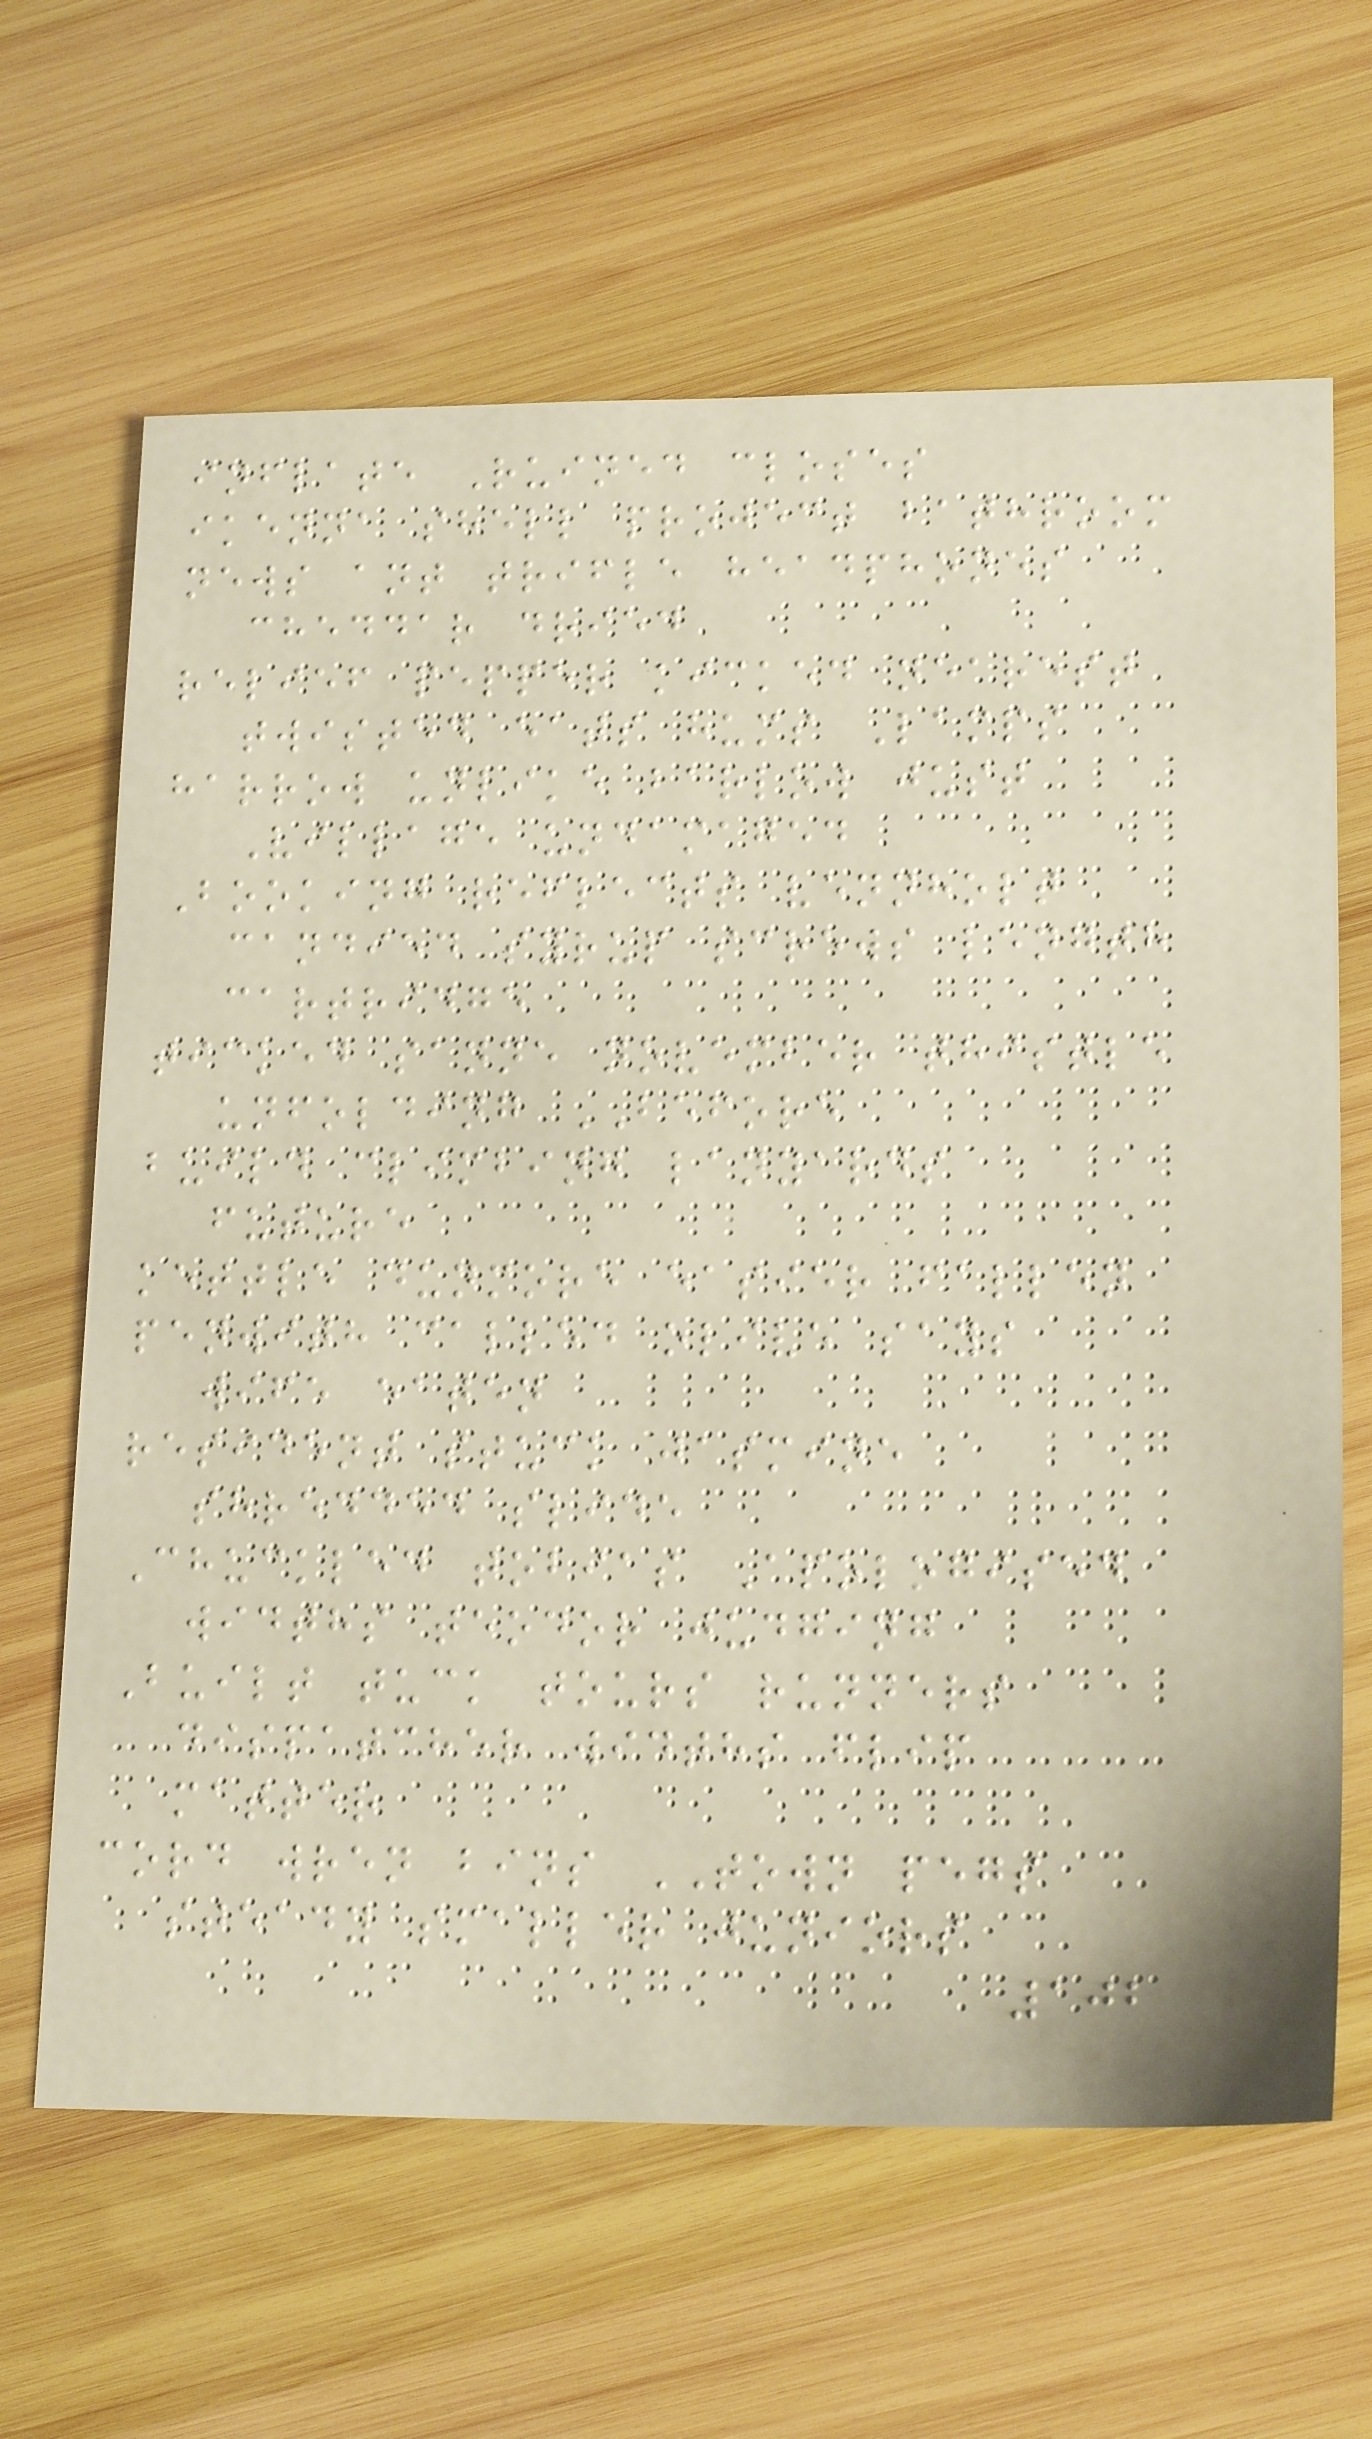inflate Ruined closes
ikenna shell project bathroom
news ant trifle headphones
cheddar dried
relief pepper kicked nearest
twisted eats hums Lamps
harrow unlike barlow just
Village undamaged
Booking reflects vennholt
candied syrup screws length
cartridge
ticked sanne november thistle
unfolding BEFORE
build climbing lanyards
future
kettle dunmore easier fallen
penwith called olive says
wife eaten
resident stuck jasmine
shredded slide
Chuckled tobias Apologised
widths teodor judging
Built tuck tours runners
dispatcher widths flip
matter
cord wren bins TOWN pegs
steady smaller juniors
102
